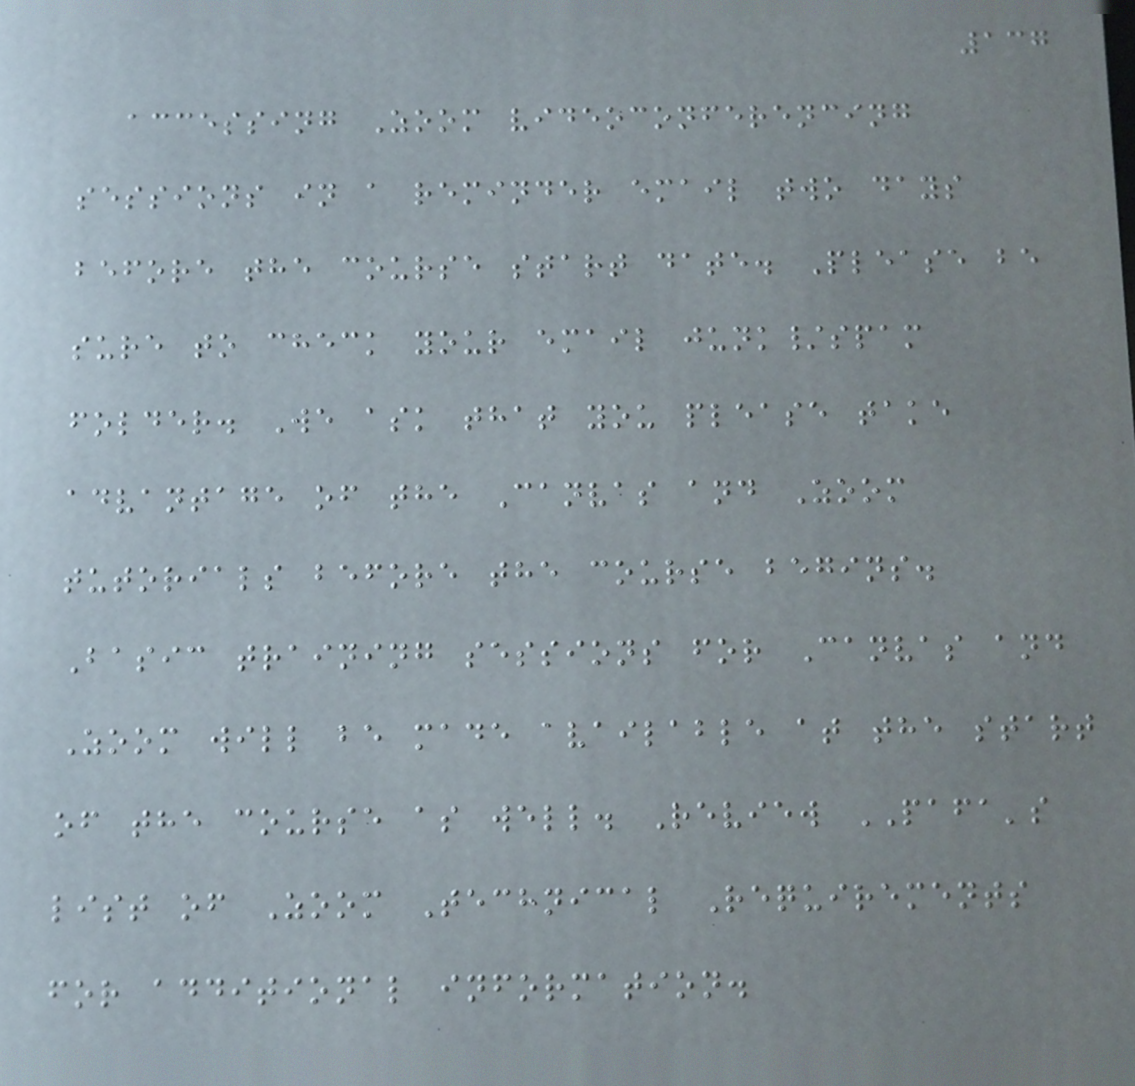137
accessing Zoom videoconferencing
sessions in a reminder email two days
before the course start date. Please be
sure to check your email junk/spam
folder. We ask that you please take
advantage of the Canvas and Zoom
tutorials before the course begins.
Basic training sessions for Canvas and
Zoom will be made available at the start
of the course as well. Review PAFA's
list of Zoom Technical Requirements
for additional information.
